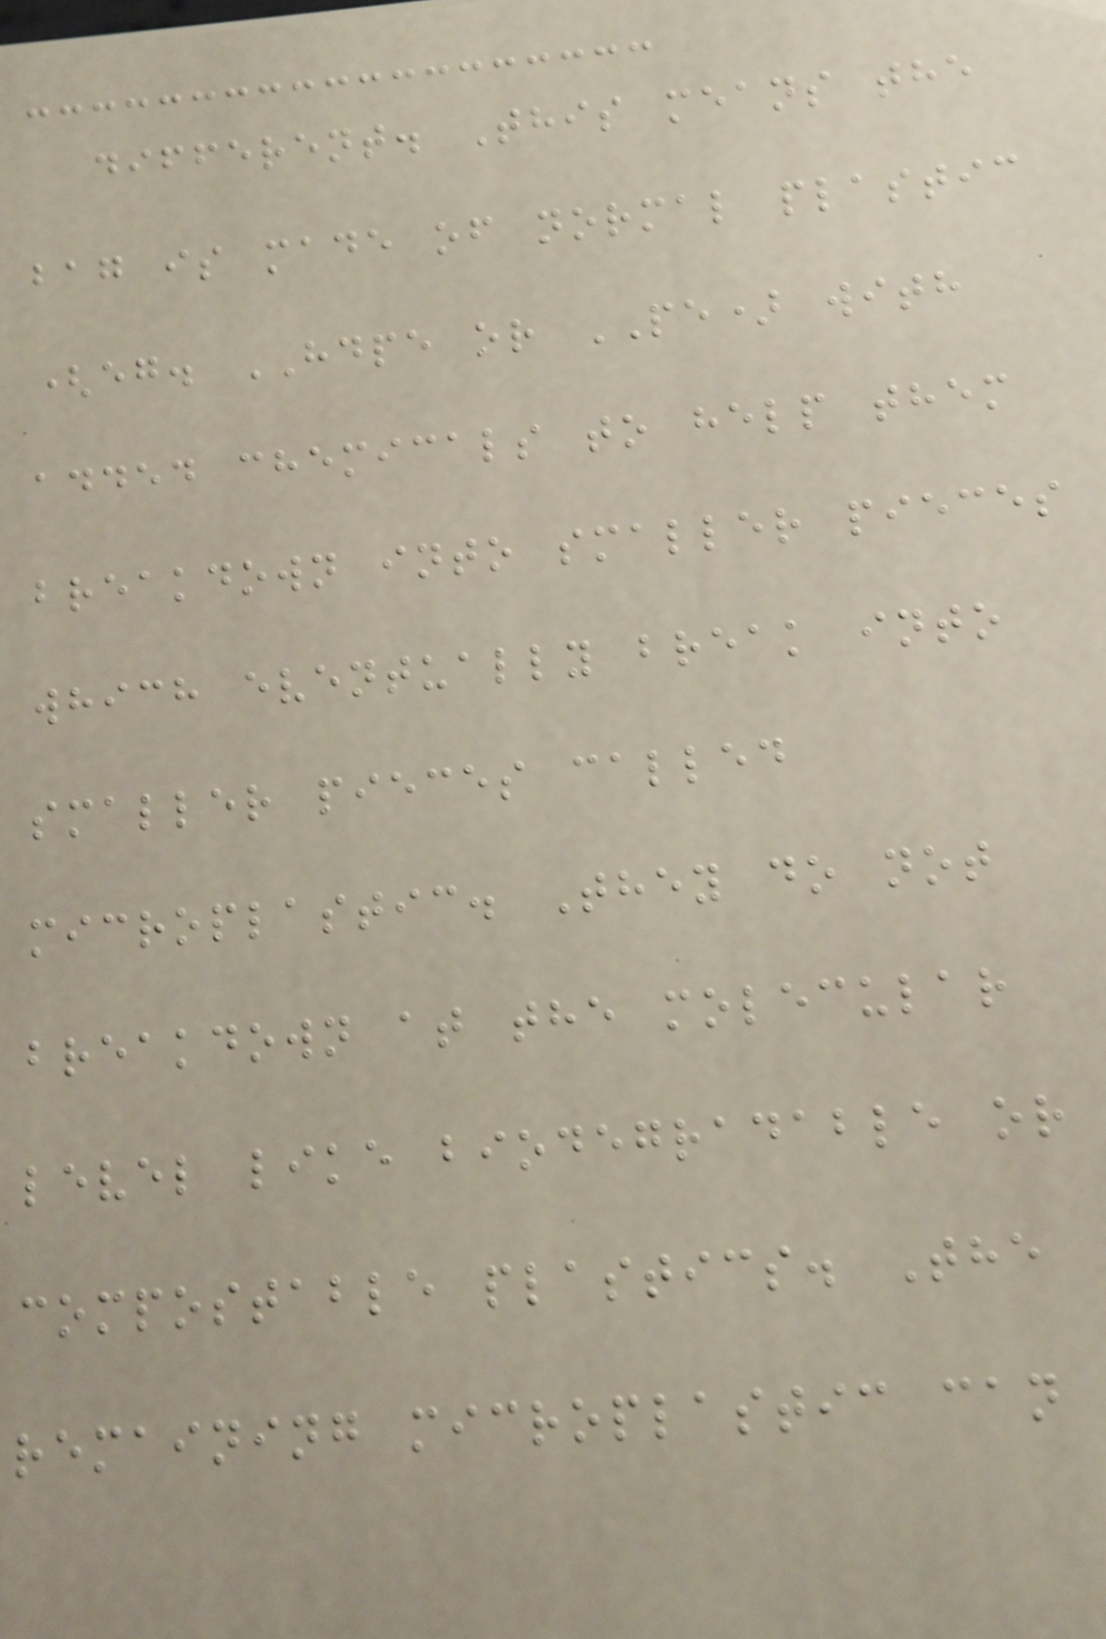different. This means the
bag is made of normal plastic
(eg. HDPE or PE) with
added chemicals to help them
breakdown into smaller pieces
which eventually break into
smaller pieces called
microplastic. They do not
breakdown at the molecular
level like biodegradable or
compostable plastics. The
remaining microplastic can
